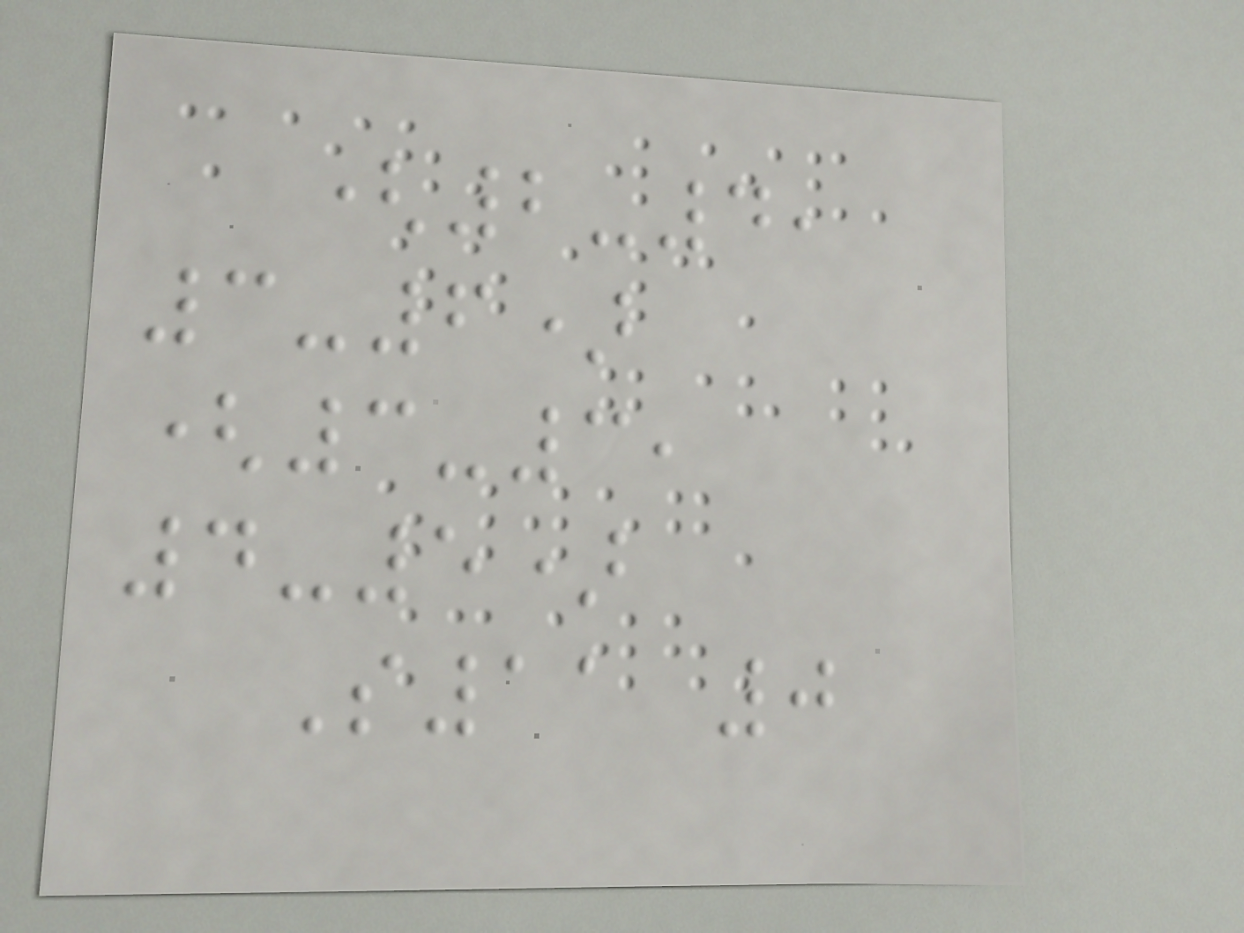(2-4,
3-6)
(3-3,
4-5)
S11 0
